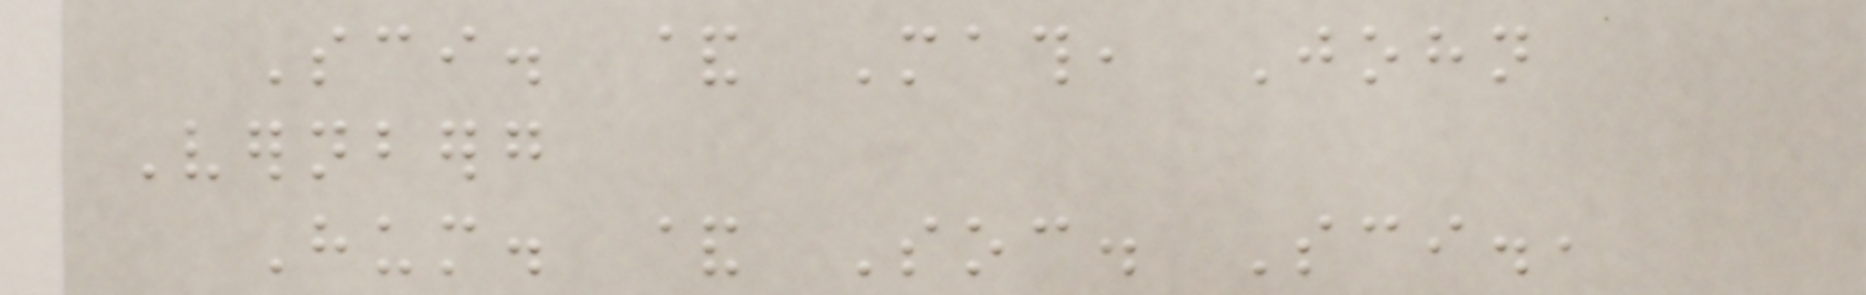Sci. & Math, John
Vernberg
Hum. & Soc. Sci.,
